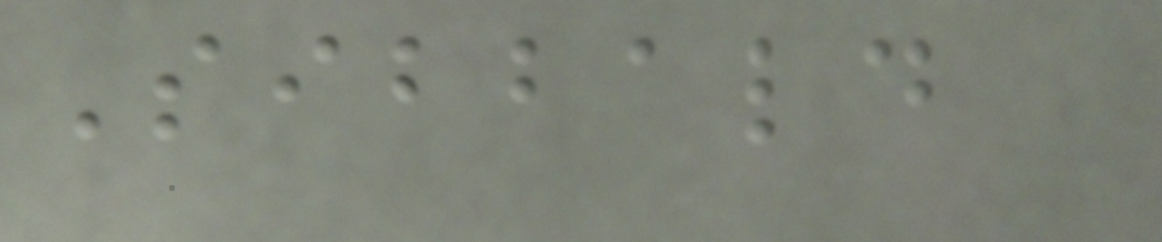Sibbald
